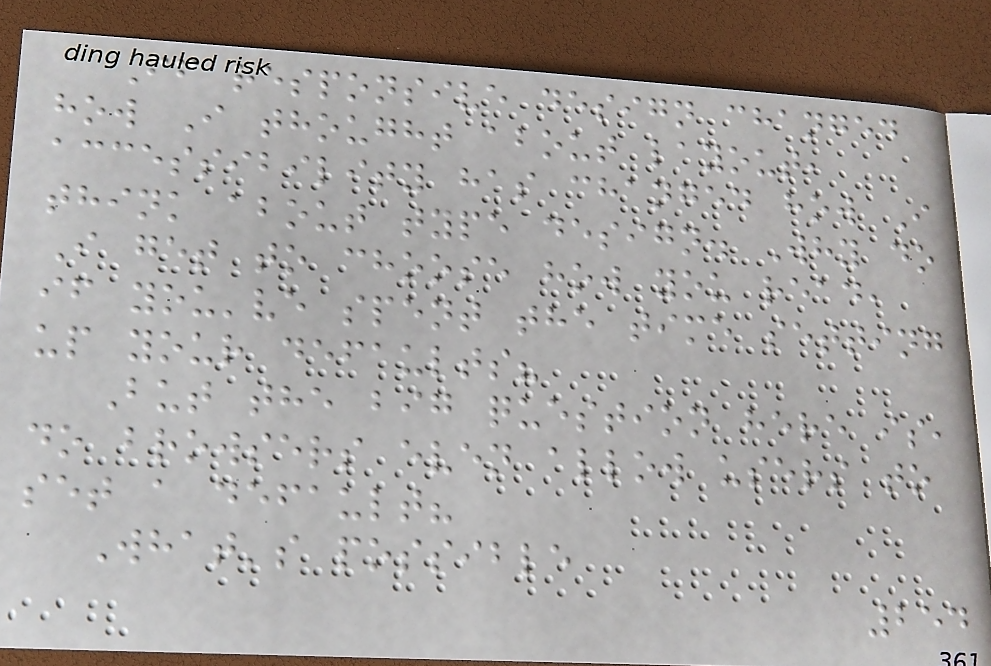If responsive design changed
how I thought about layout,
accessibility has changed how I
think about type design. Why do
I get to choose how you read,
if you've spent the time setting
up your defaults?
But the big question here is,
do browsers even allow users to
set a default?
What's possible
254
